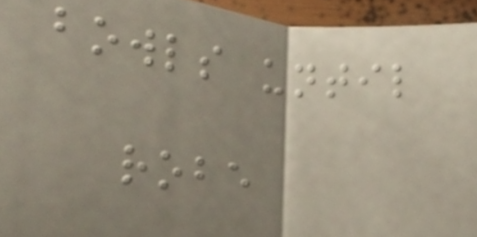bowls until
robe
